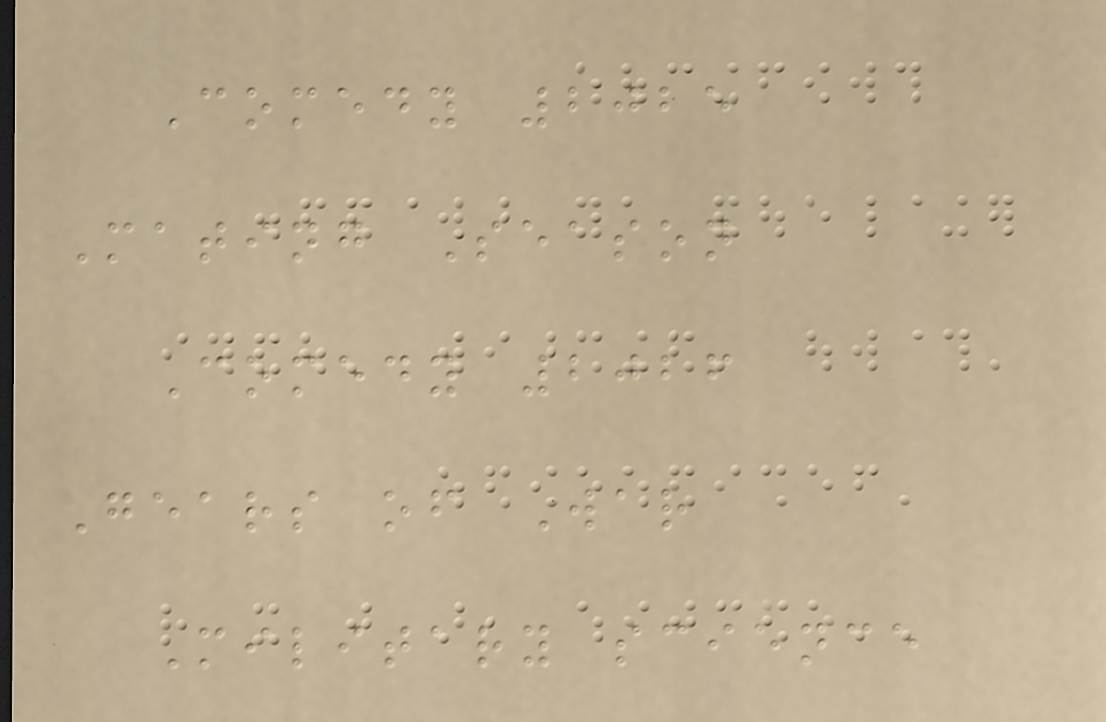Comedy 2025
Mating Season
Comedy 2026
Gears of War
Military science
